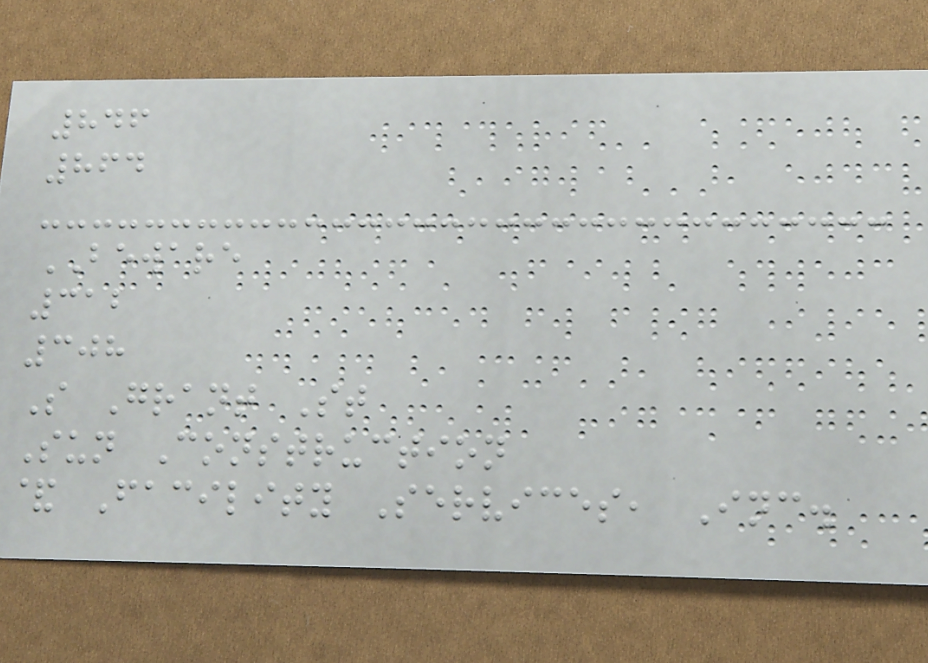846
864
BEWARE
312
308
S Grant St
Sun Construction
& Facility Services, Inc.
